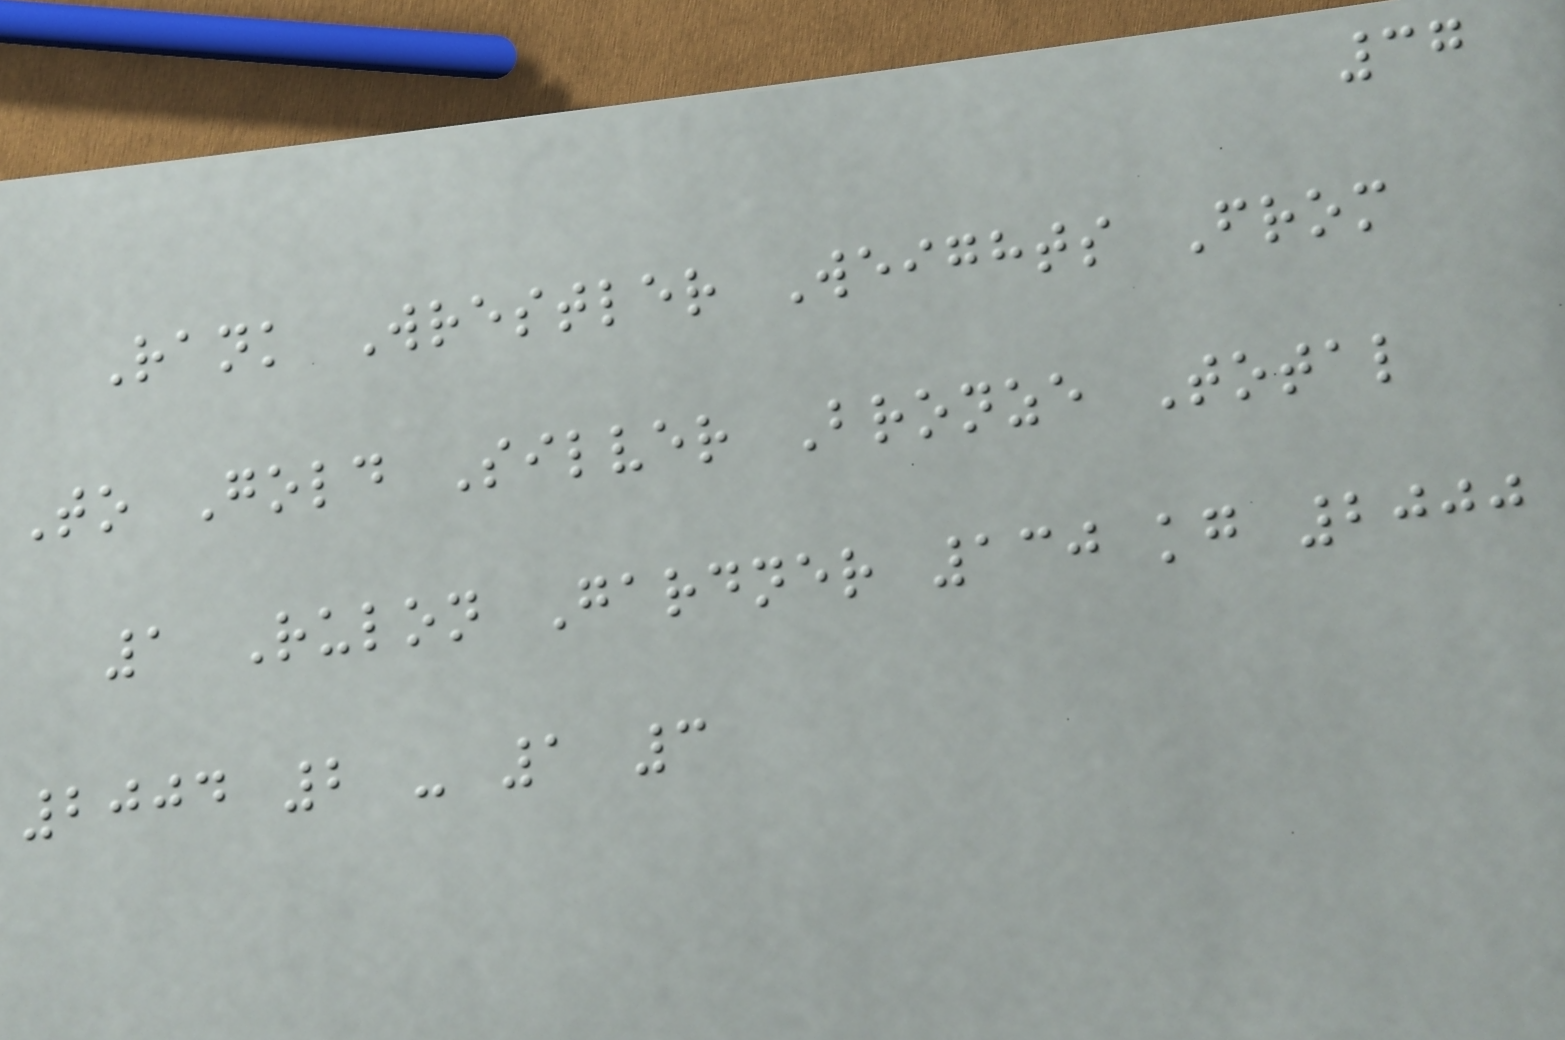37
Rank Wrestler Weights From
To Gold Silver Bronze Total
1 Rulon Gardner 130 kg 2000
2004 2 - 1 3
